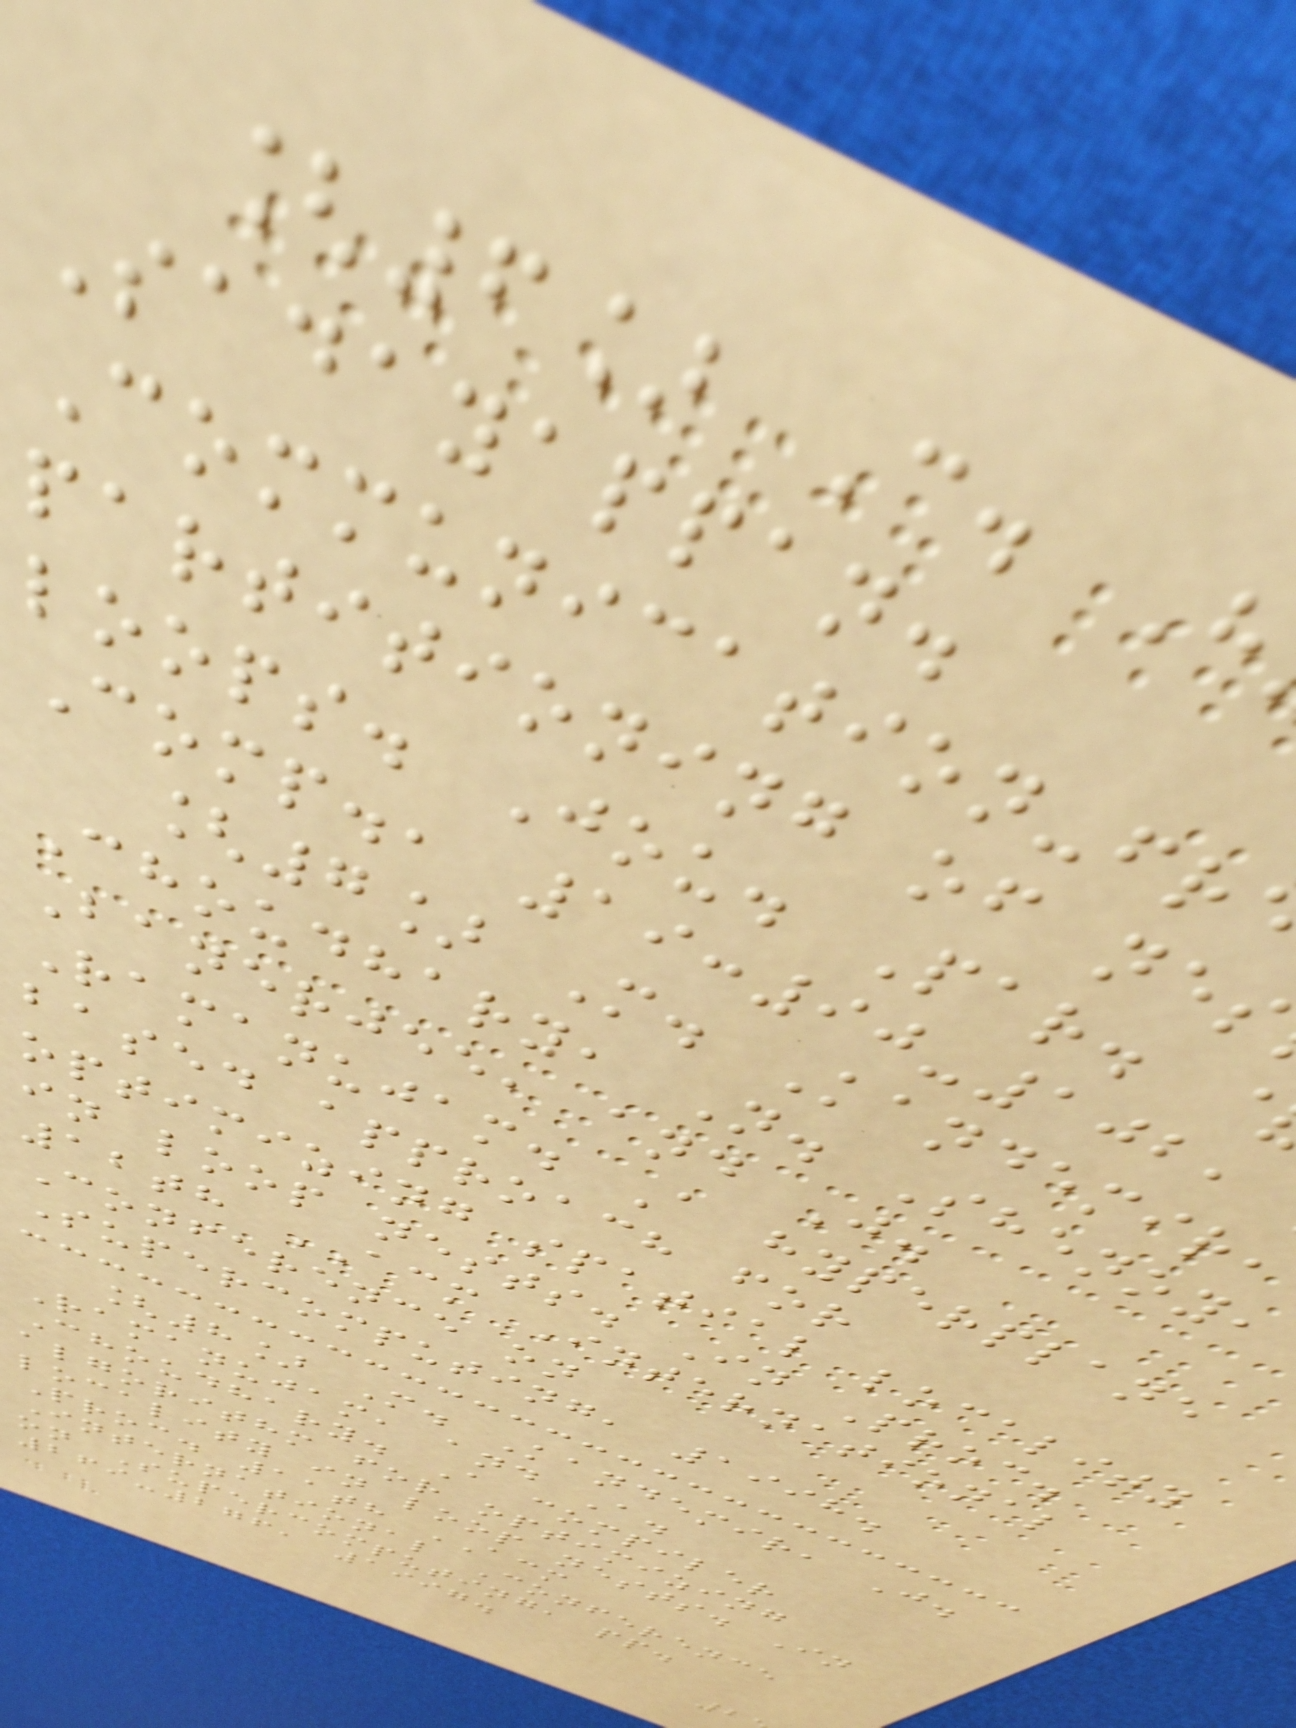[6] C. H
Sadayappan.
Communication-fr
partitioning of nes
loops. Jou. Par.
Comp., 19:90-102,
[7] M. Kandemir,
Choudhary, N. Shenoy,
Banerjee, and J.
Ramanujam. A hyperplane
based approach for
optimizing spatial locality
in loop nests. In Proc.
12th ACM International
Conference on
Supercomputing, 1998.
[8] M. Kandemir, J.
Ramanujam, and A.
Choudhary. A compiler
algorithm for optimizing
locality in loop nests. In
Proc. 11th ACM
International Conference
on Supercomputing, pp.
269-276, 1997.
